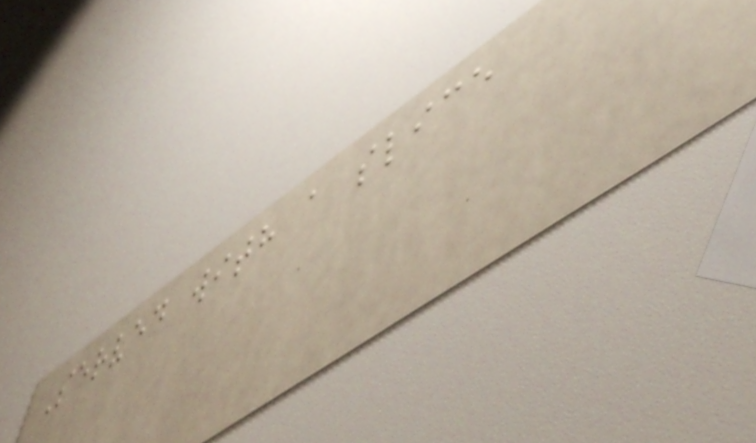Served with a slice
